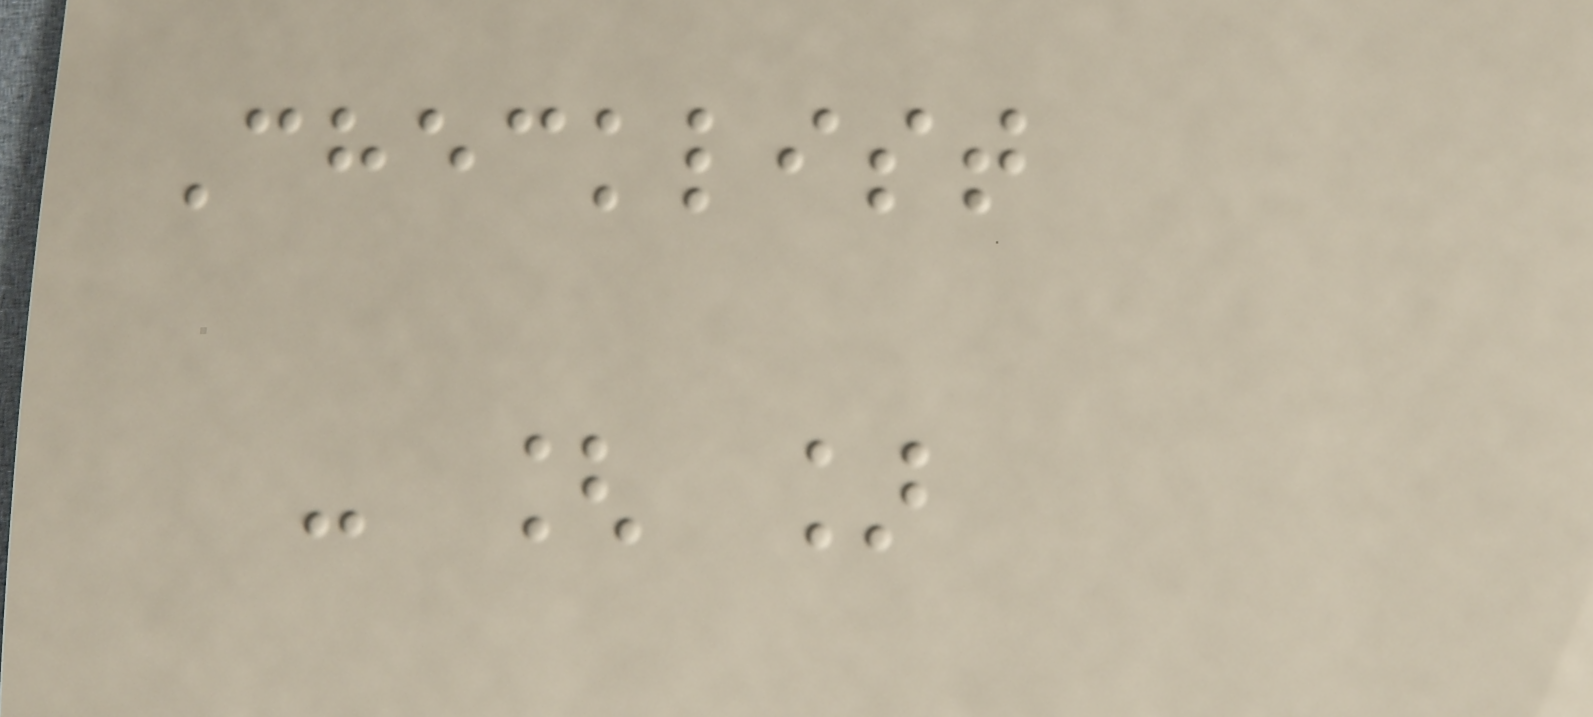Checklist
- [ ]
